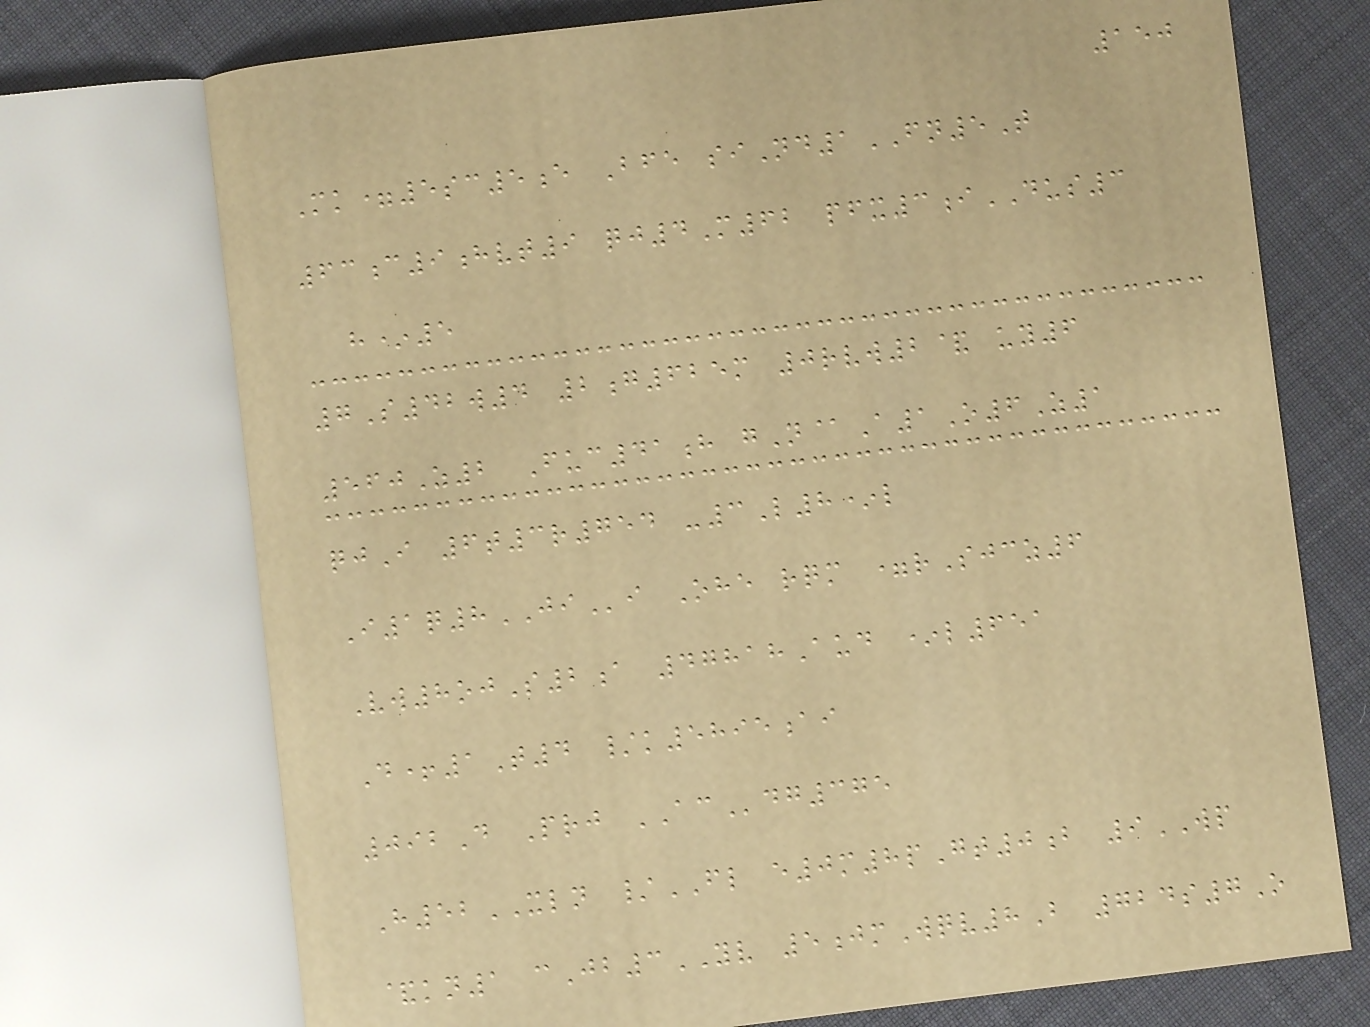150
Mk=5sc5e Bfe siNd1FN5T
63c9hvt9 qj4M62 pfx3iDUS3
h*5
7S42w4 2g625m 0rvw2& uy6
560Z2 Fuc41h gN@A1O6Z1
qjI 6t3r754 -3L8*l
I1q8JIi Ohe rqm =rSjcz6
Vw8ojS2a 47818Aud *l651
D+1T4 /k5895ai
092D Prj ACdg375
H52XLN /FL e0m8pGt0b 9WP
&kn1 cJb3YV 5jmWqv8B 724s7O
